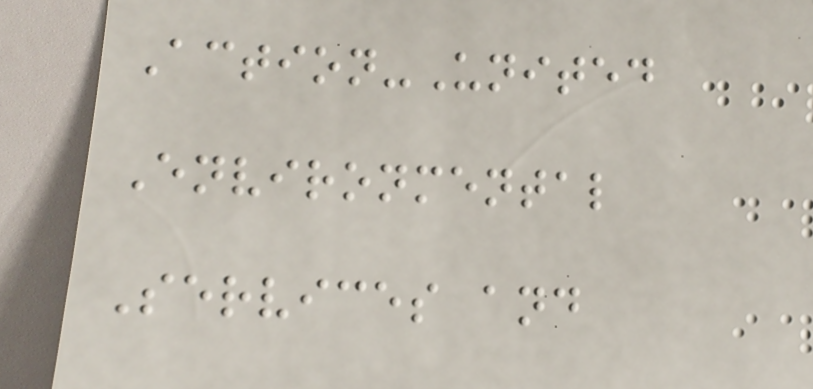Action-United
Environmental
Services and
